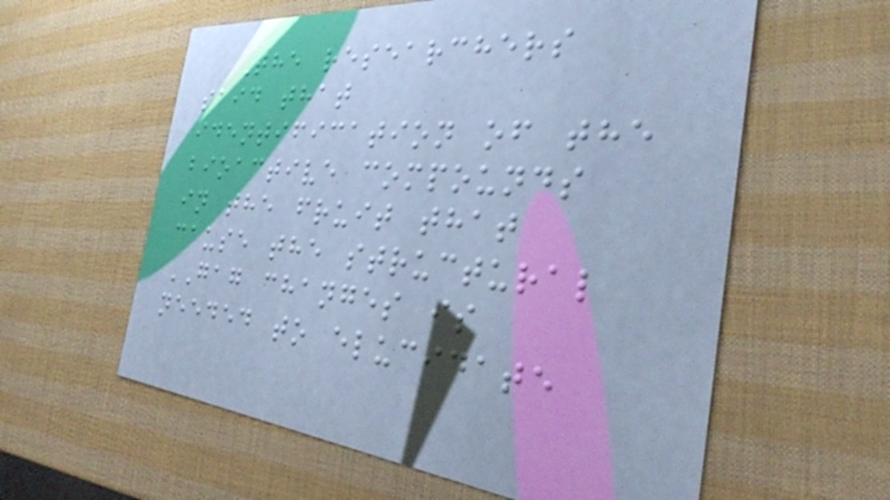The researchers
said that
identification of the
bioactive compounds
in the fruit that
cause the structural
GAG changes is
needed to elucidate
